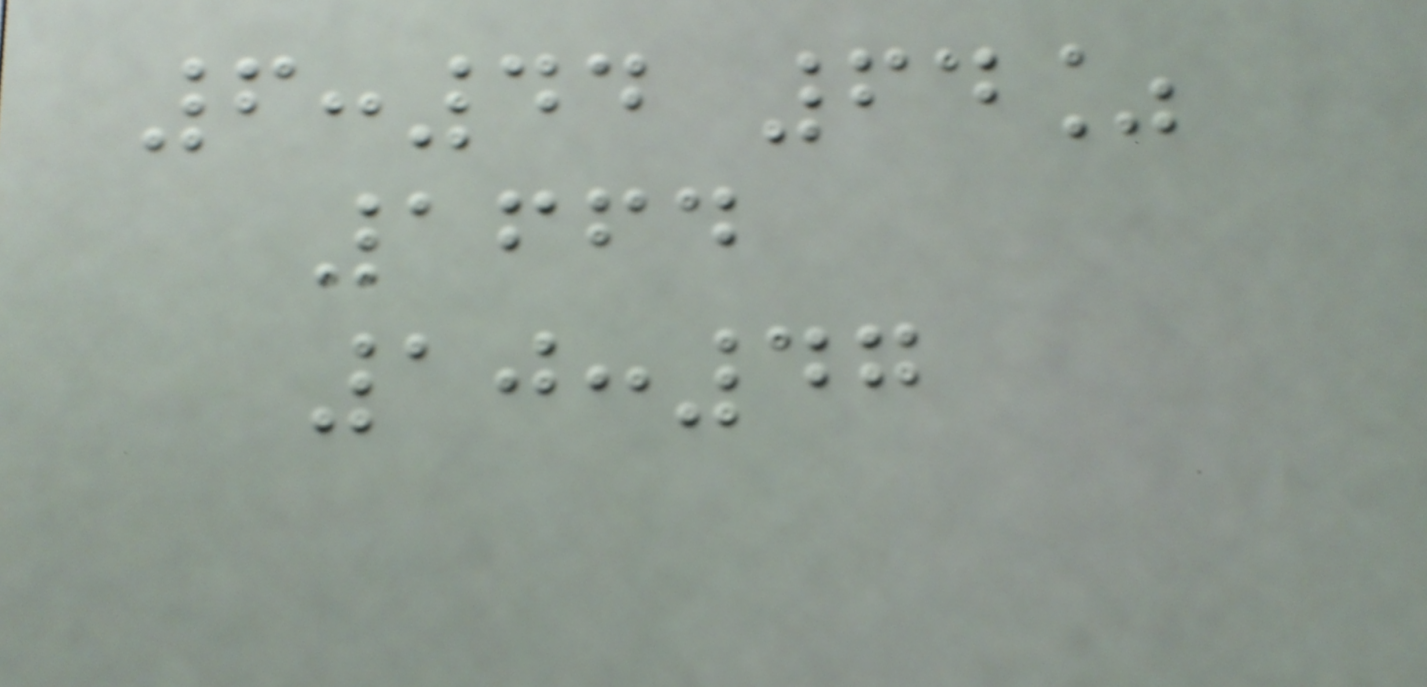6:44 64%
1664
10:47
